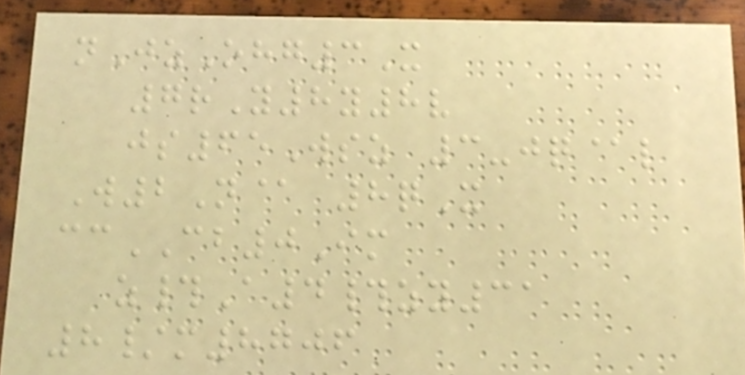nJzOhg3X
7rY8y8v
js65Wsz 3-jq@l
W2N@ 8qX
ccCB0Im
z#A4#zy31
8/m8706
